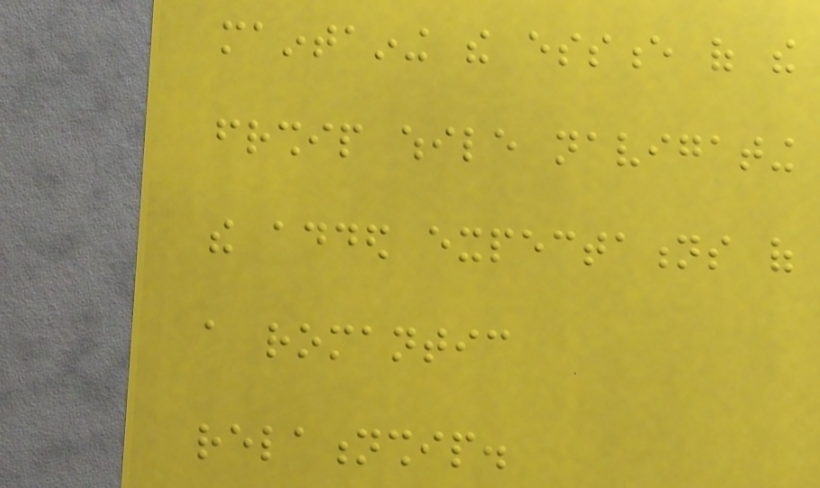maintaining the essence of the
friendship while navigating
the added expectations of
a romantic
relationship.
